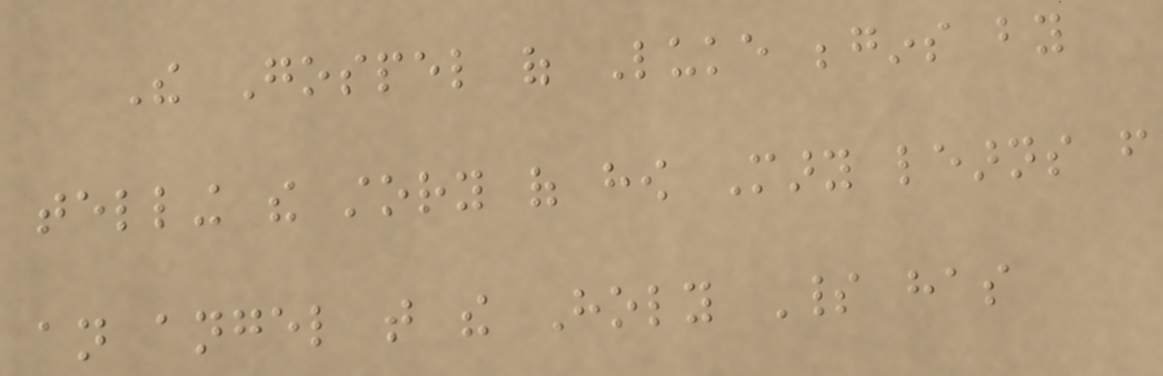The Gospel of Luke begins by
telling the story of how Mary learns from
an angel that the Holy Spirit has
